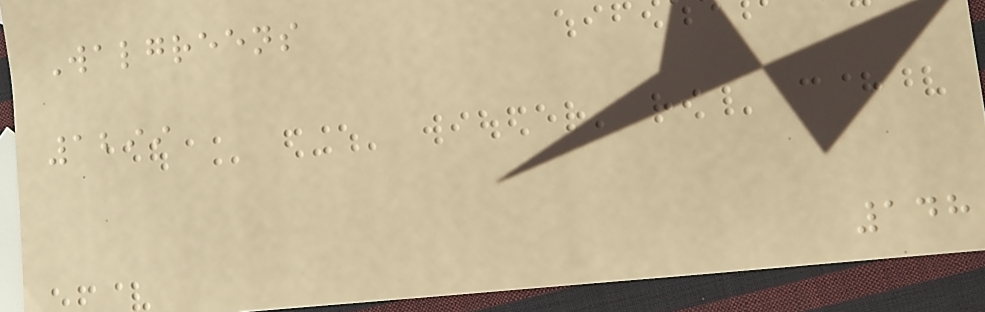Walgreens
1299
148
